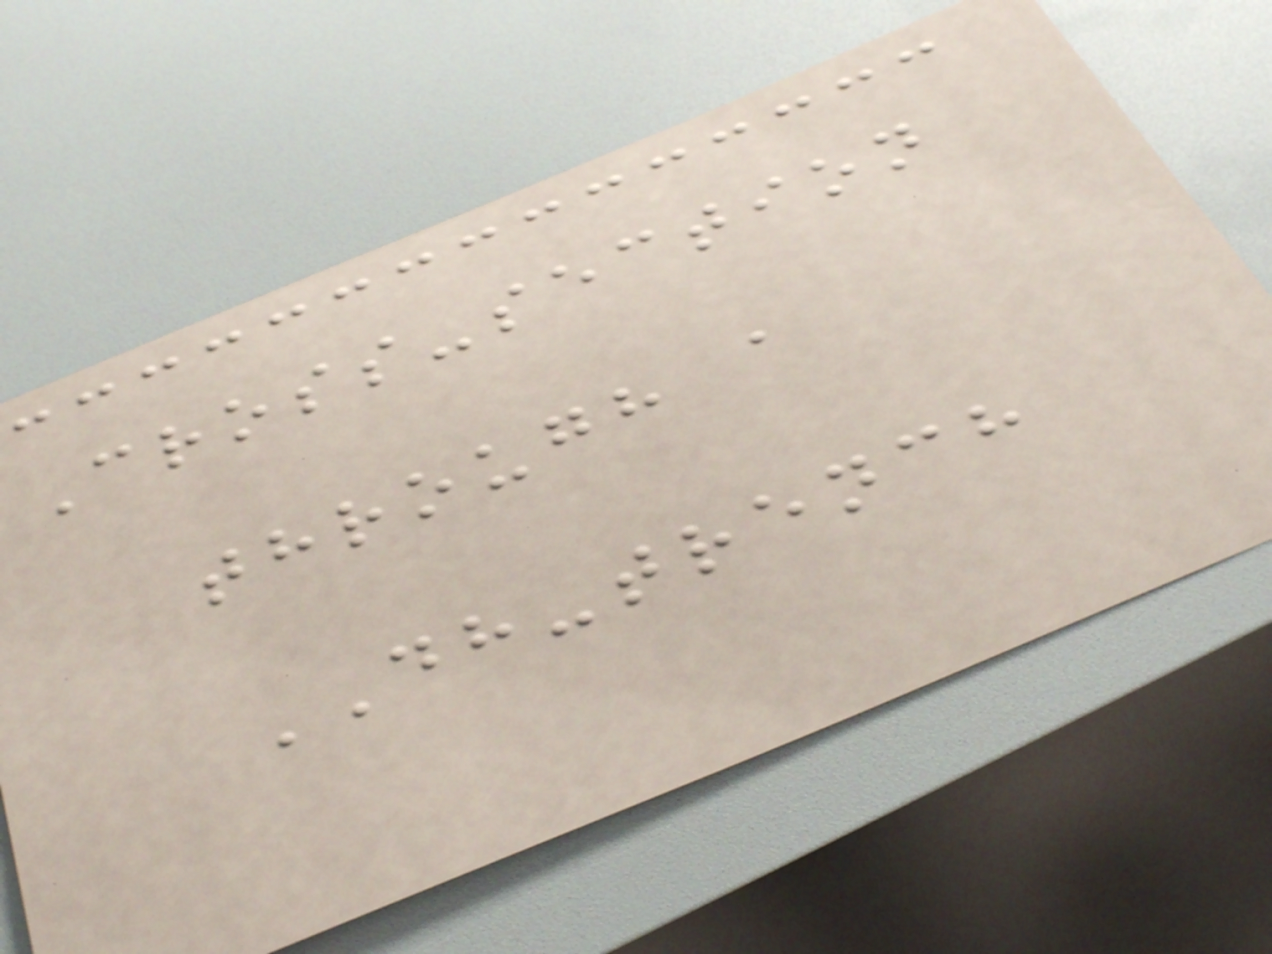Cross-section
through a
DH-trench
